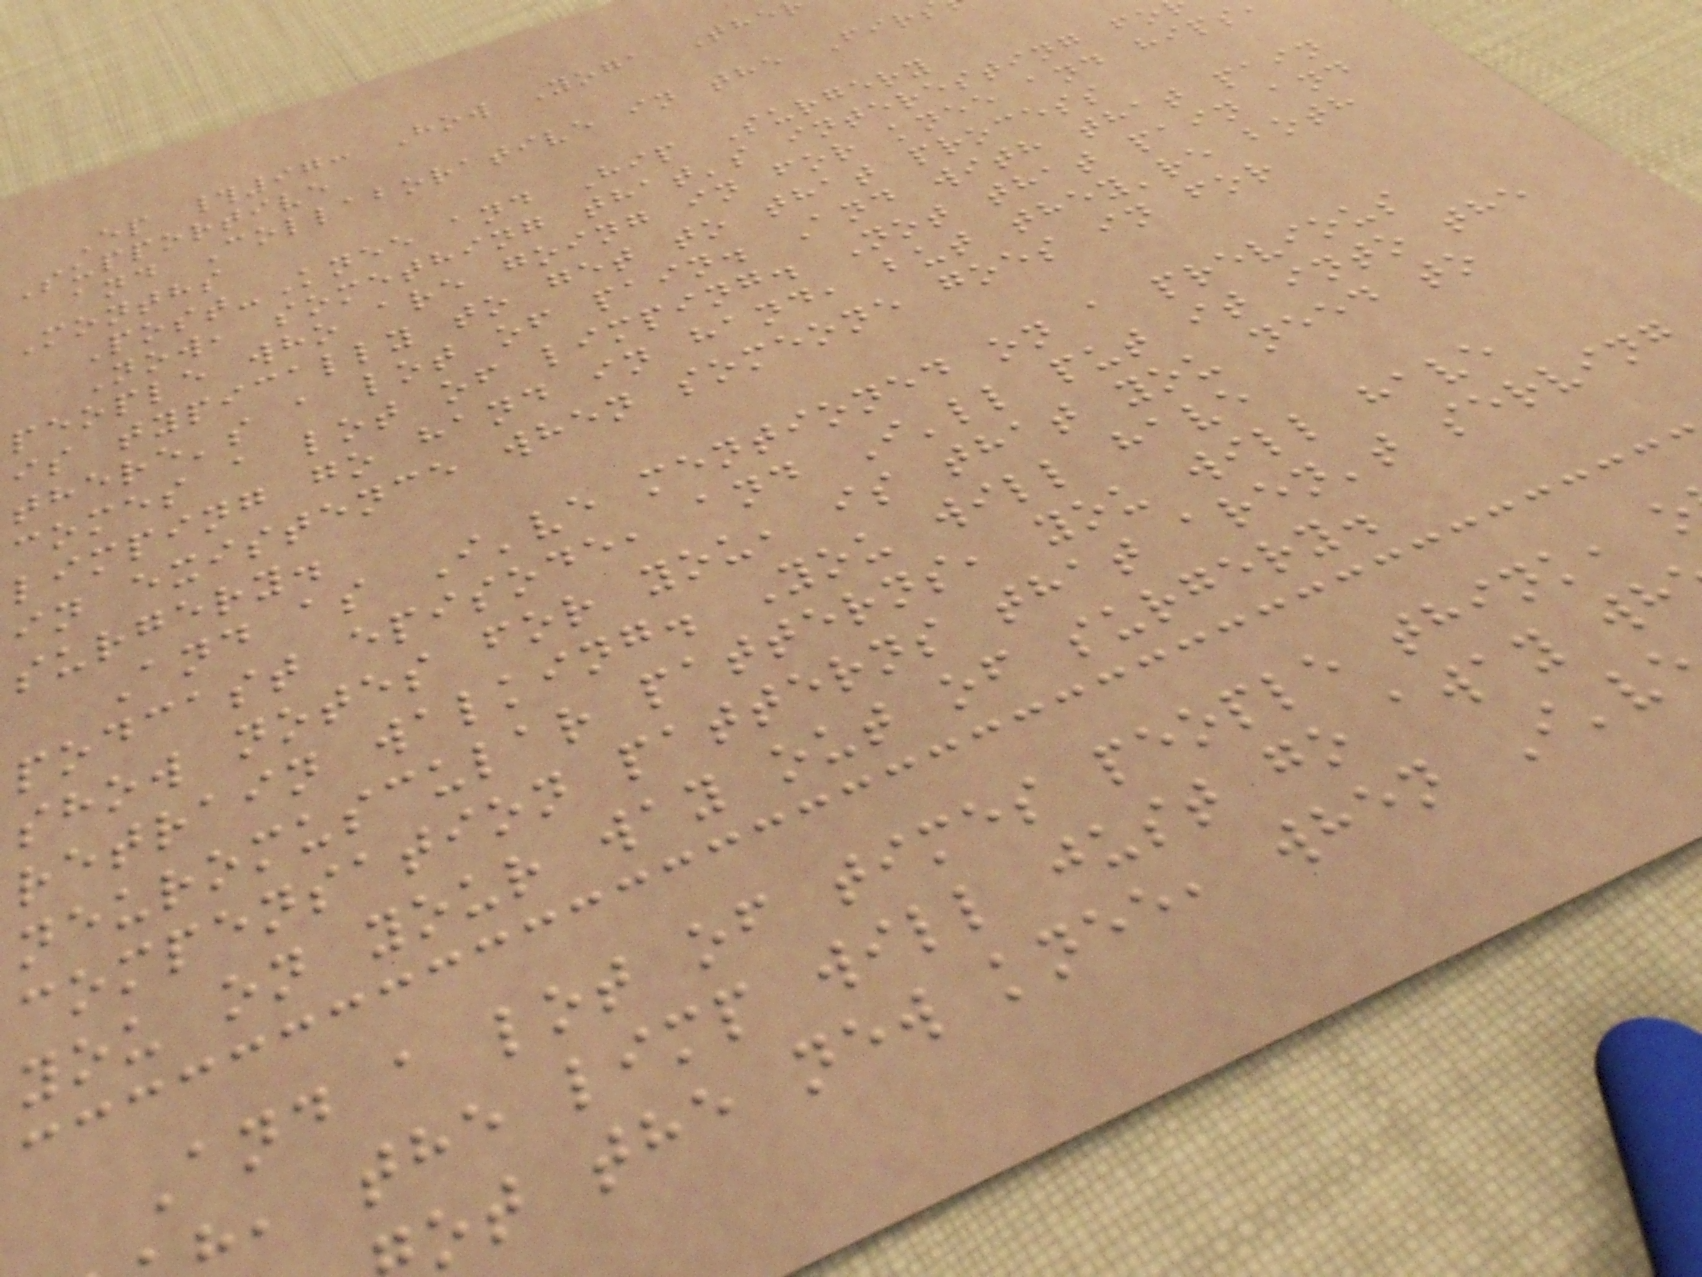Ep #97: How Yoga The
Supportive
and Collaborative in the Fir
Months
Post-Knee and Hip Surgery
Now, something that's interesting fo
people who are going in for knee and hips
is typically to get to that process
there's a lot of pain. And with that pain
comes a lot of limping. Not that pain and
limping go hand in hand, but they're both
in existence when someone goes in for
surgery.
And as I've mentioned on a previous
podcast episode, and I'll put it into the
show notes for you, is that you need to
retrain walking. You will have
neuromuscular patterns, you will have
compensation patterns that aren't serving
you on your way out of surgery.
And a lot of times people think, o
, the limp will just go away wh
ot the new knee, when I'v
